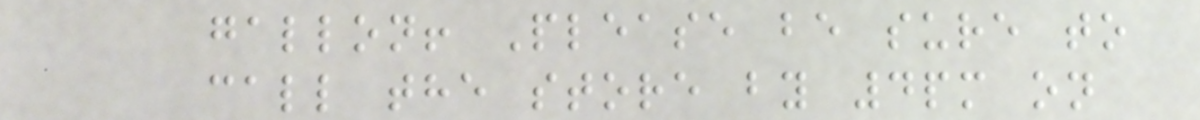gallon! Please be sure to
call the store by 4pm on
